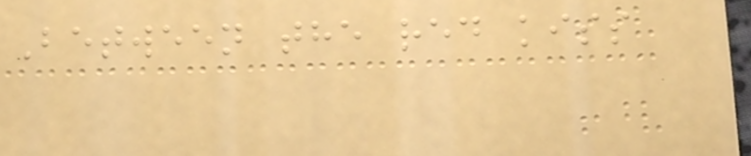Between the red kiss
